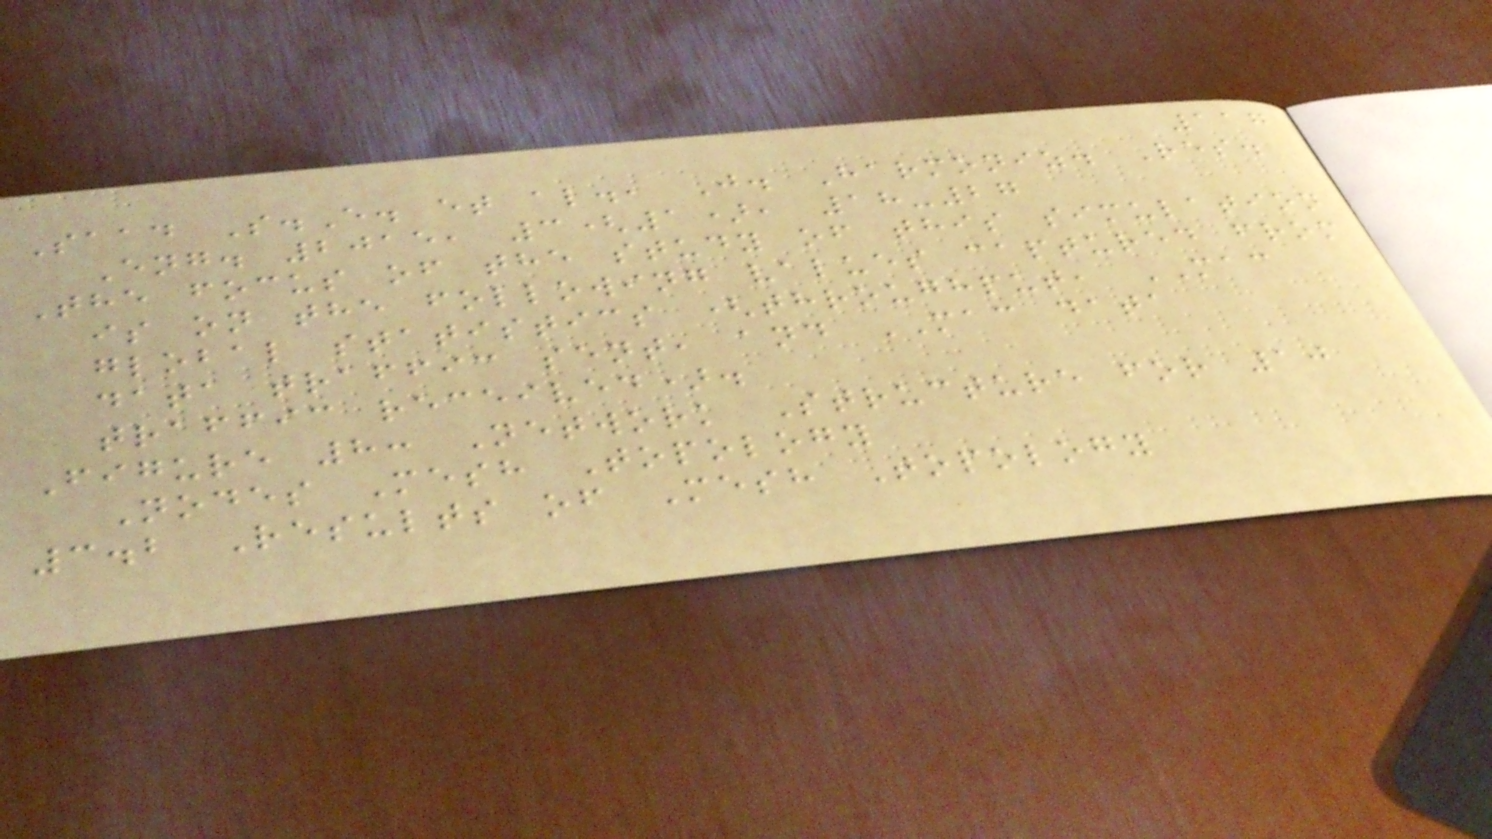117
Saad S.E. et al., J. Harmoniz. Res.
Eng. 2015, 3(1), 18-27
The focus of the study of this simulation
is on the following values captured from
global statistics (throughput, MAC
data traffic sent, and MAC data
traffic received).
Figure 8: Network Structure for 10
Nodes Mesh Topology
3.2 Results of Mesh Topology
